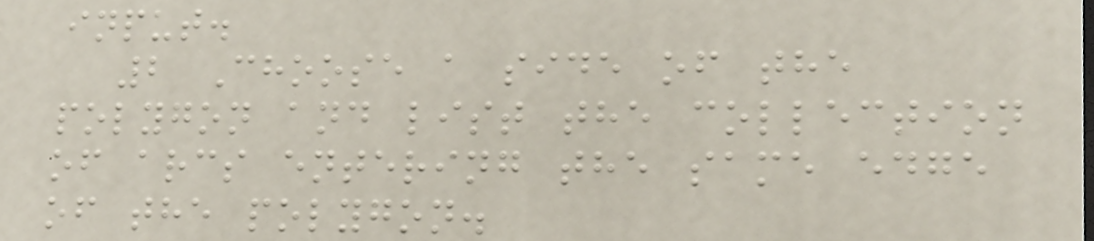input.
2 Choose a side of the
polygon and list the collection
of arcs entering the same edge
of the polygon.
